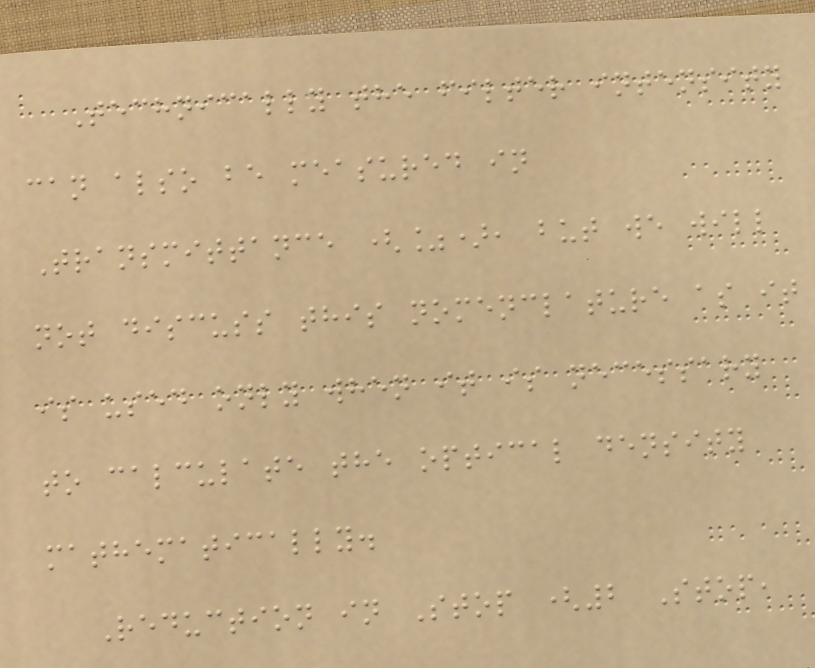Technically the filter intensity
can also be measured in
Transmittance (%), but we will
not discuss this nomenclature as it
is used only when it is necessary
to calculate the optical density
mathematically.
Reduction in Stop (2 Stop,
